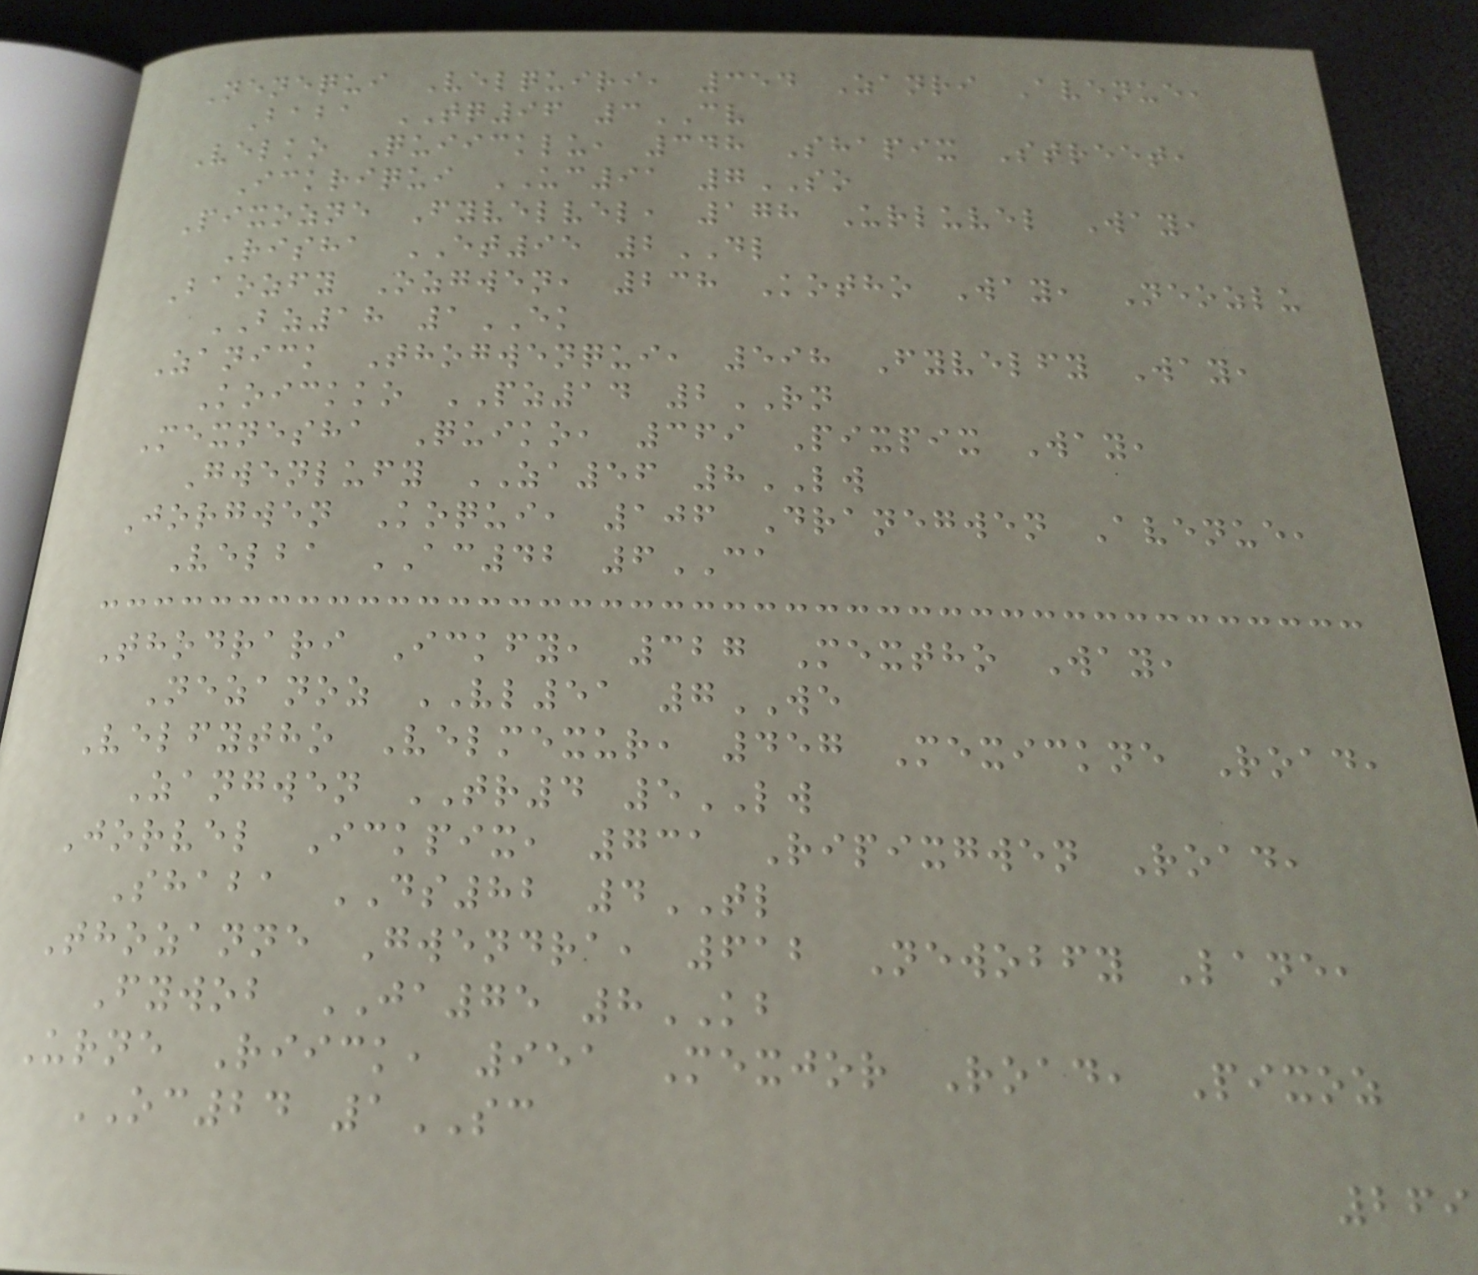Nenequi Velquiri, 354 Zanri Avenue,
Baba TQ96 3CV
Velko Quiicklu, 348 Shapix Street,
Ickriqui UC91 7SO
Pixozne Fyvelvel, 178 Urluvel Way,
Risha ET95 2DL
Baozfy Ozgwen, 238 Kotho Way, Neozlu
BZ18 1EK
Zanick Thogwenqui, 598 Fyvelfy Way,
Koickko PZ14 2RN
Mexnesha Quiko, 369 Pixpix Way,
Gwenlufy ZA56 8LW
Jorgwen Koqui, 106 Dranegwen Avenue,
Velba AC42 6CA
Thodrari Ickfy, 327 Mextho Way,
Nezanoz VL51 7WE
Velfytho Velmexur, 457 Mexickne Road,
Zangwen TR4 5LW
Jorvel Ickpix, 731 Ripixgwen Road,
Shaba DS82 4TL
Thozanne Gwendra, 612 Newobfy Lane,
Fywob JA75 8KB
Urne Riick, 951 Mexjor Road, Pixoz
OC24 1SC
269
